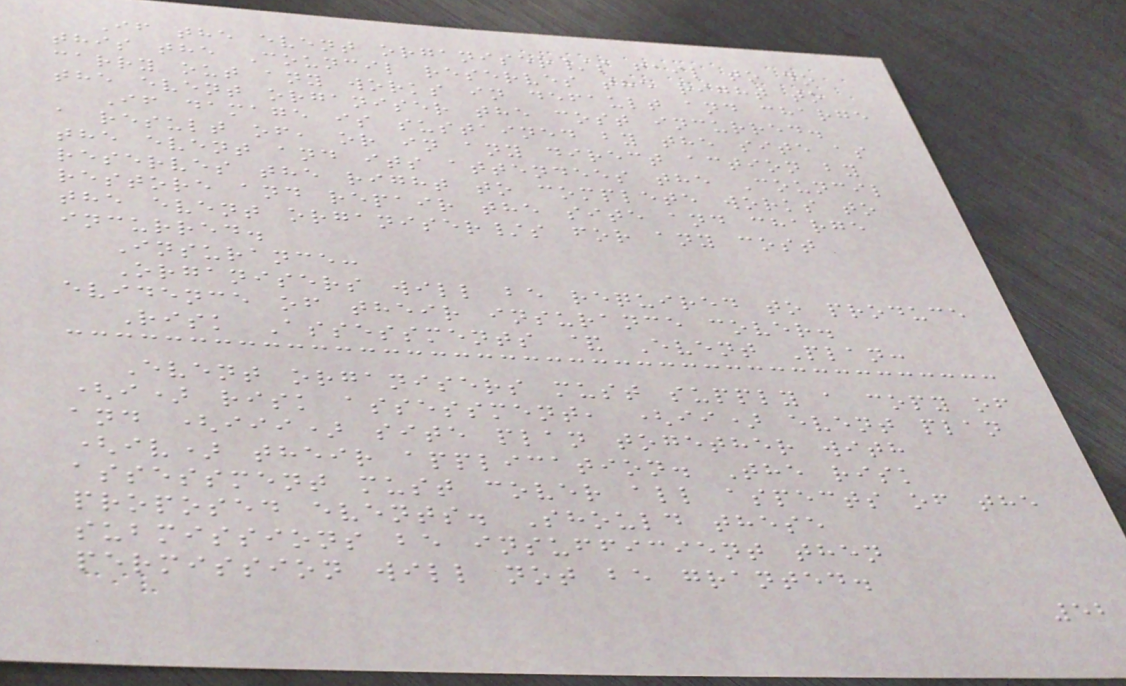If the event organiser/s fail to do
this the Council reserves the right to
carry out any works in default and charge
the event organiser the cost incurred.
If damage is sustained by the site as
a result of, or in any direct action by
the event and its attendees the Council
reserves the right to complete works to
restore and repair the site and charge
the event organiser/s for any cost
incurred.
Insurance:
Organisers will be required to produce
evidence of their insurance cover.
Risk Assessments & Event Plan:
Event organisers must supply a copy of
(i) risk assessment, (ii) event plan
and (iii) site plan together with
(iv) their application. The risk
assessment must cover all aspects of the
proposed events. Should these
submissions be insufficient then
permission will not be granted.
52
